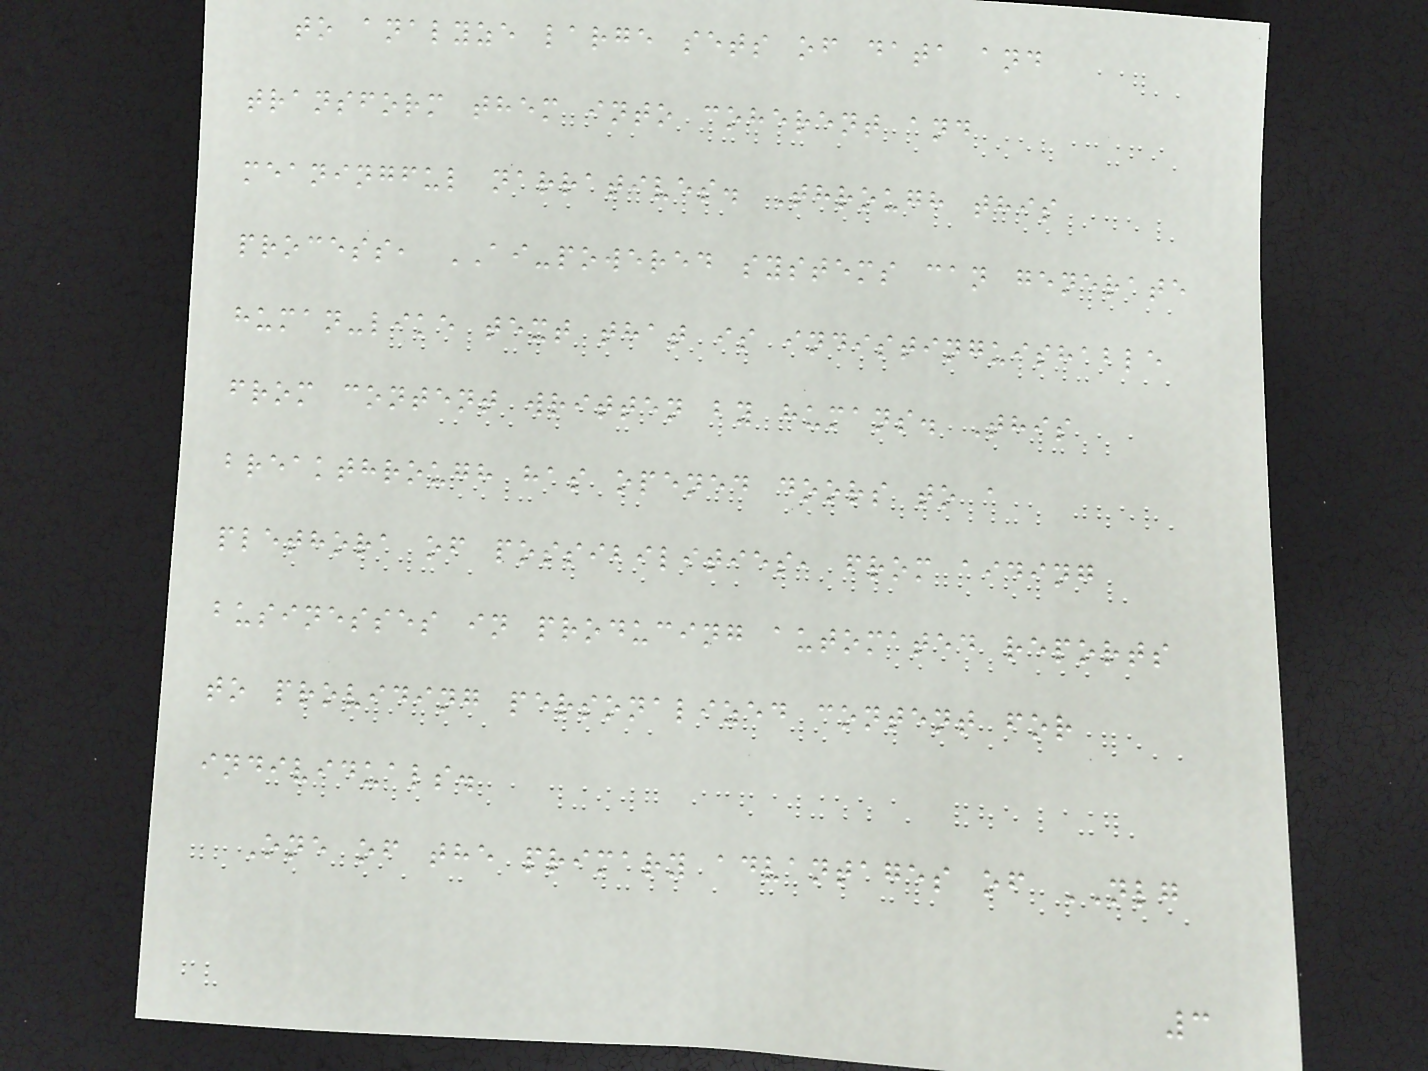to analyze large sets of data and
transform them into coherent and
meaningful narratives. Through this
process, AI-powered systems can generate
human-like text that is indistinguishable
from content written by humans. This
breakthrough has opened doors to a
plethora of possibilities, from aiding
businesses in producing automated reports
to providing personalized content for
individuals.
One of the primary advantages of NLG
3
